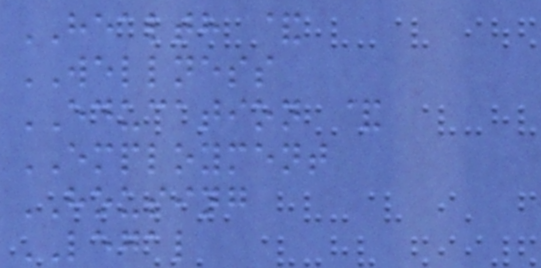HEALTH &
WELLNESS
EDUCATION &
EMPLOYMENT
HOUSING
LEGAL
